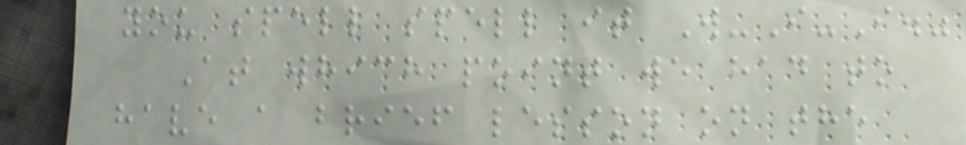you spell spell it W-I-I."
At which point we had to
have a brief lesson on the
